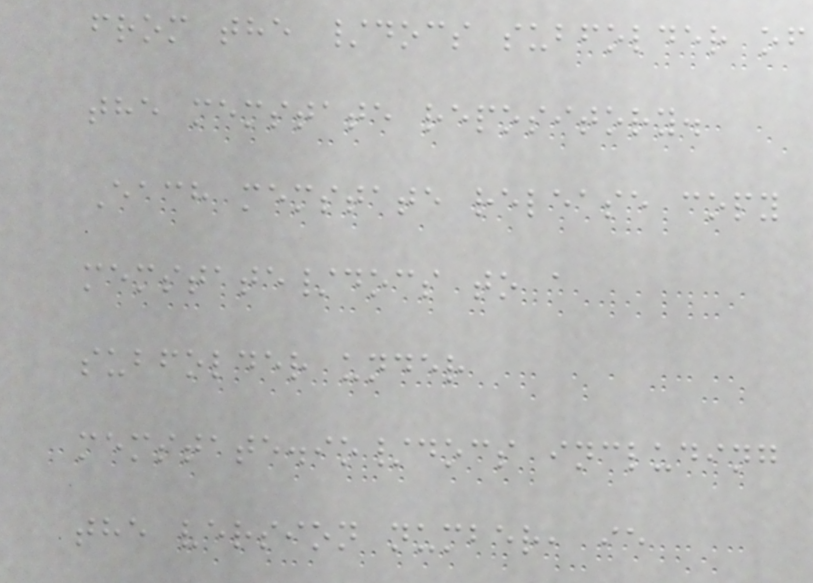from the /docs subfolder of
the memstate repository.
Each memstate release copy
memstate/docs to a
subfolder under
memstate.io/docs including
the version number, ie
